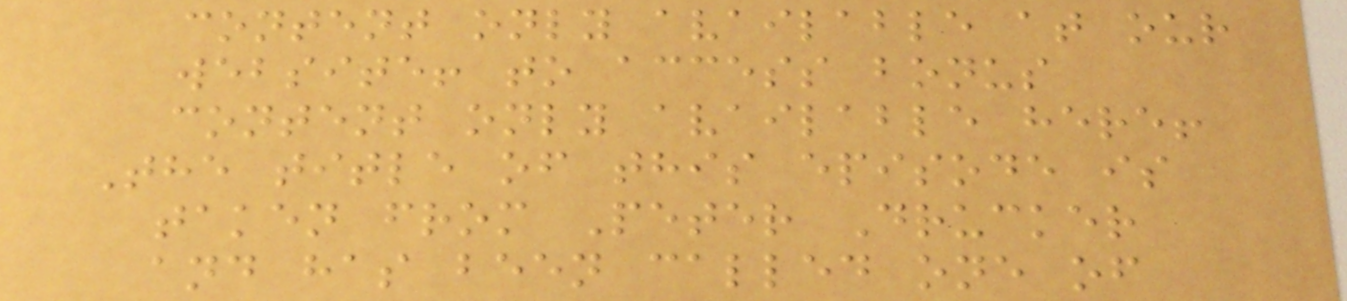content only available at our
website! to access bonus
content only available here!
The title of this episode is
taken from Peter Drucker
and has been called one of
